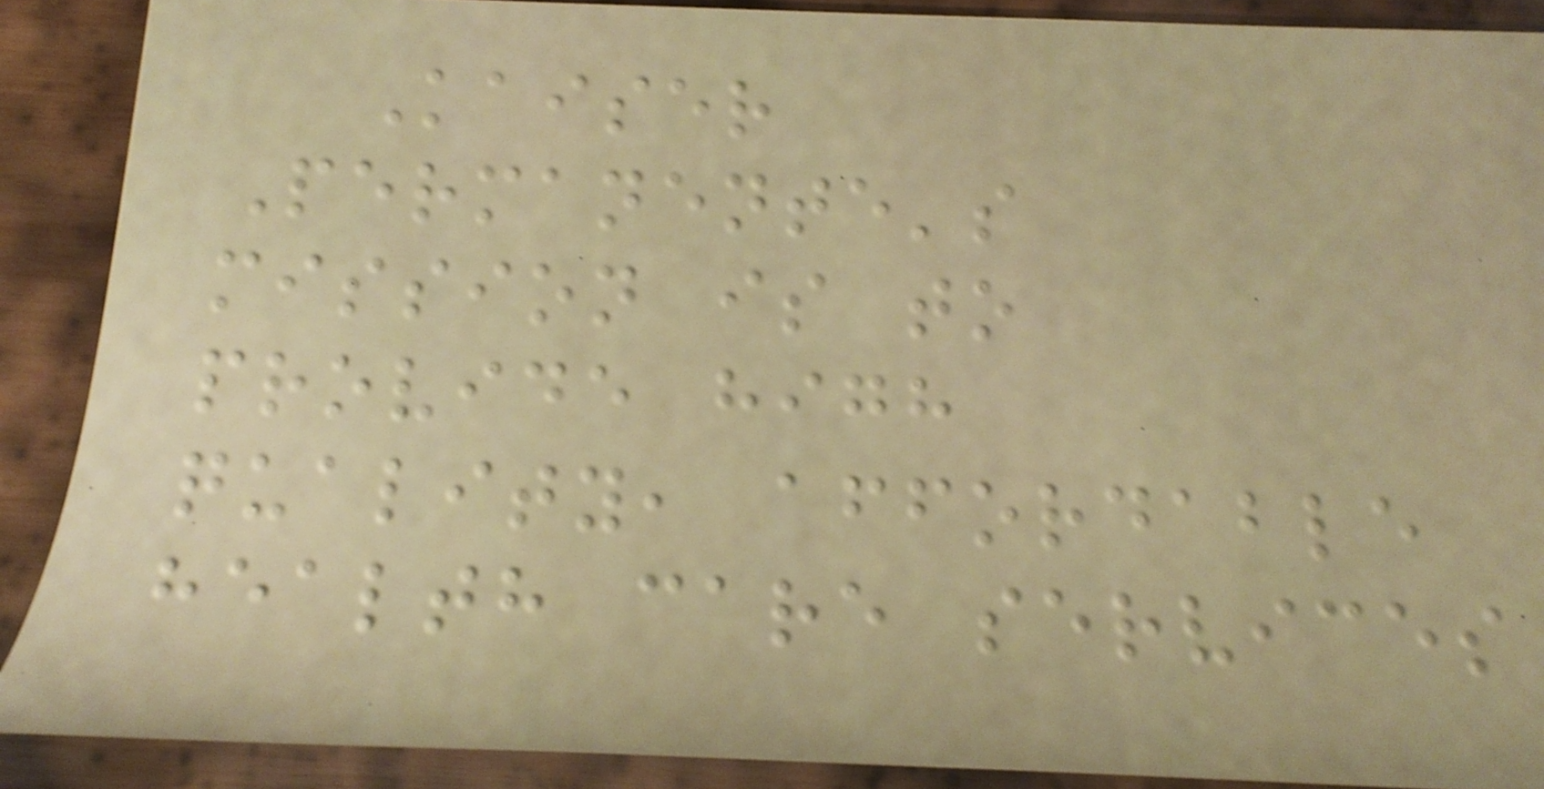Kaiser
Permanente's
mission is to
provide high
quality, affordable
health care services
